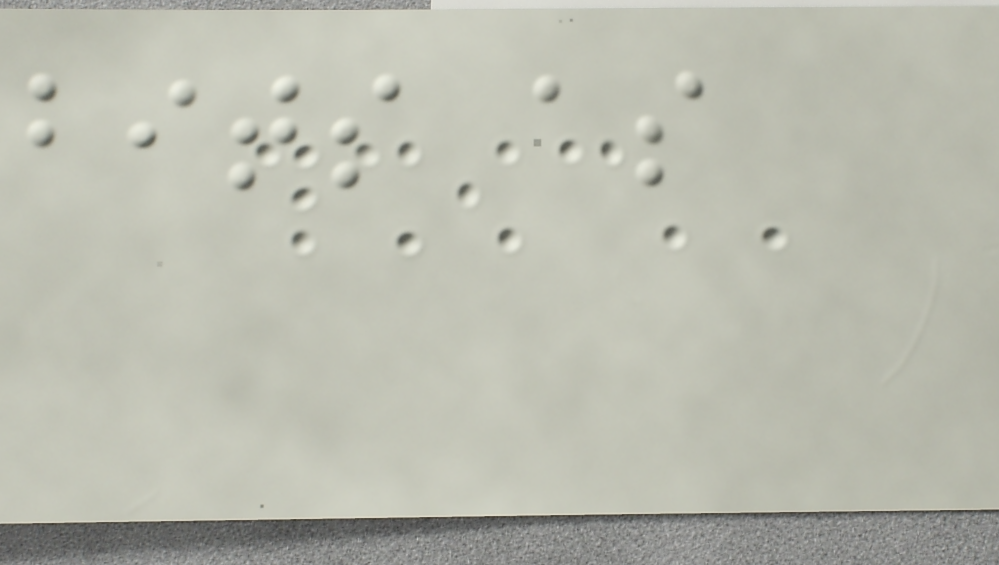bits as
